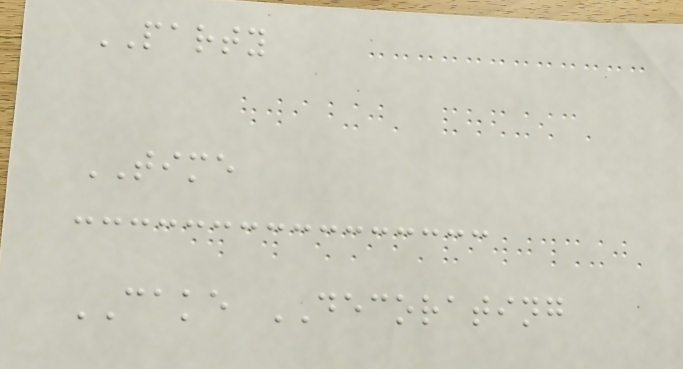PARTY
TIME
CAKE DECORATING
